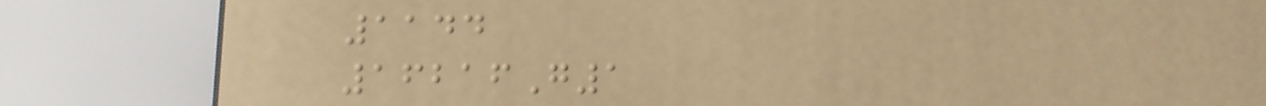1144
16216G1
